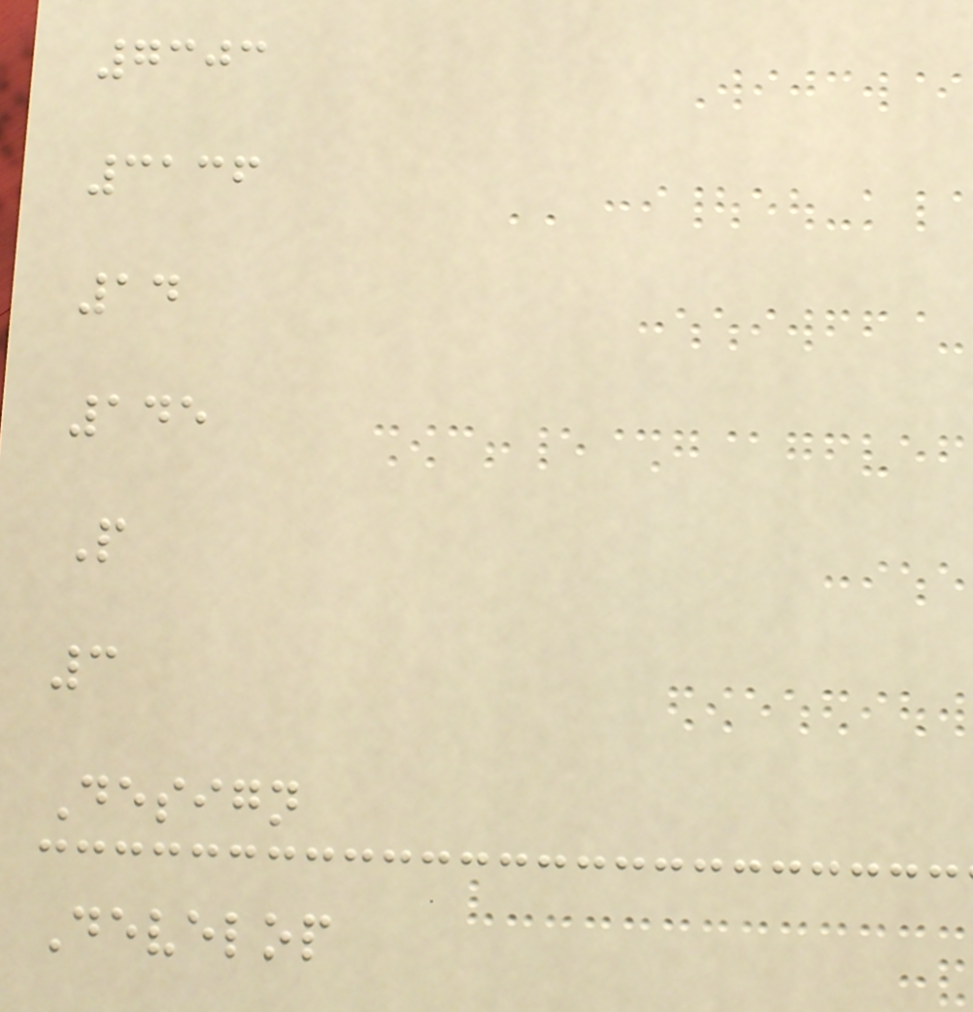7303
3136
14
145
P
3
Design
Develop
